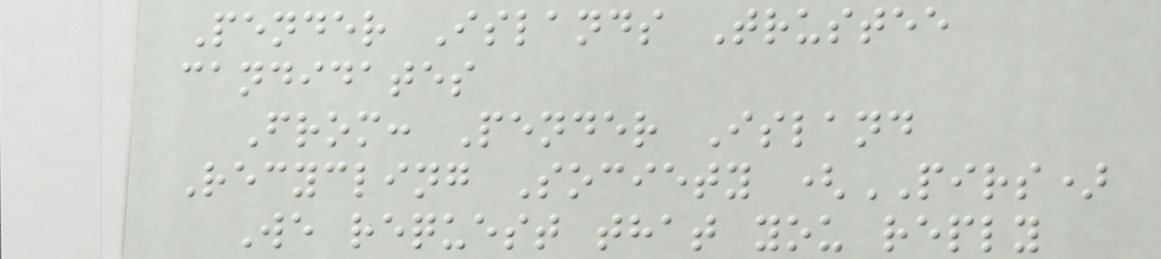Pender Islands Trustee
candidates
From: Pender Island
Recycling Society (PIRS)
We request that you reply
